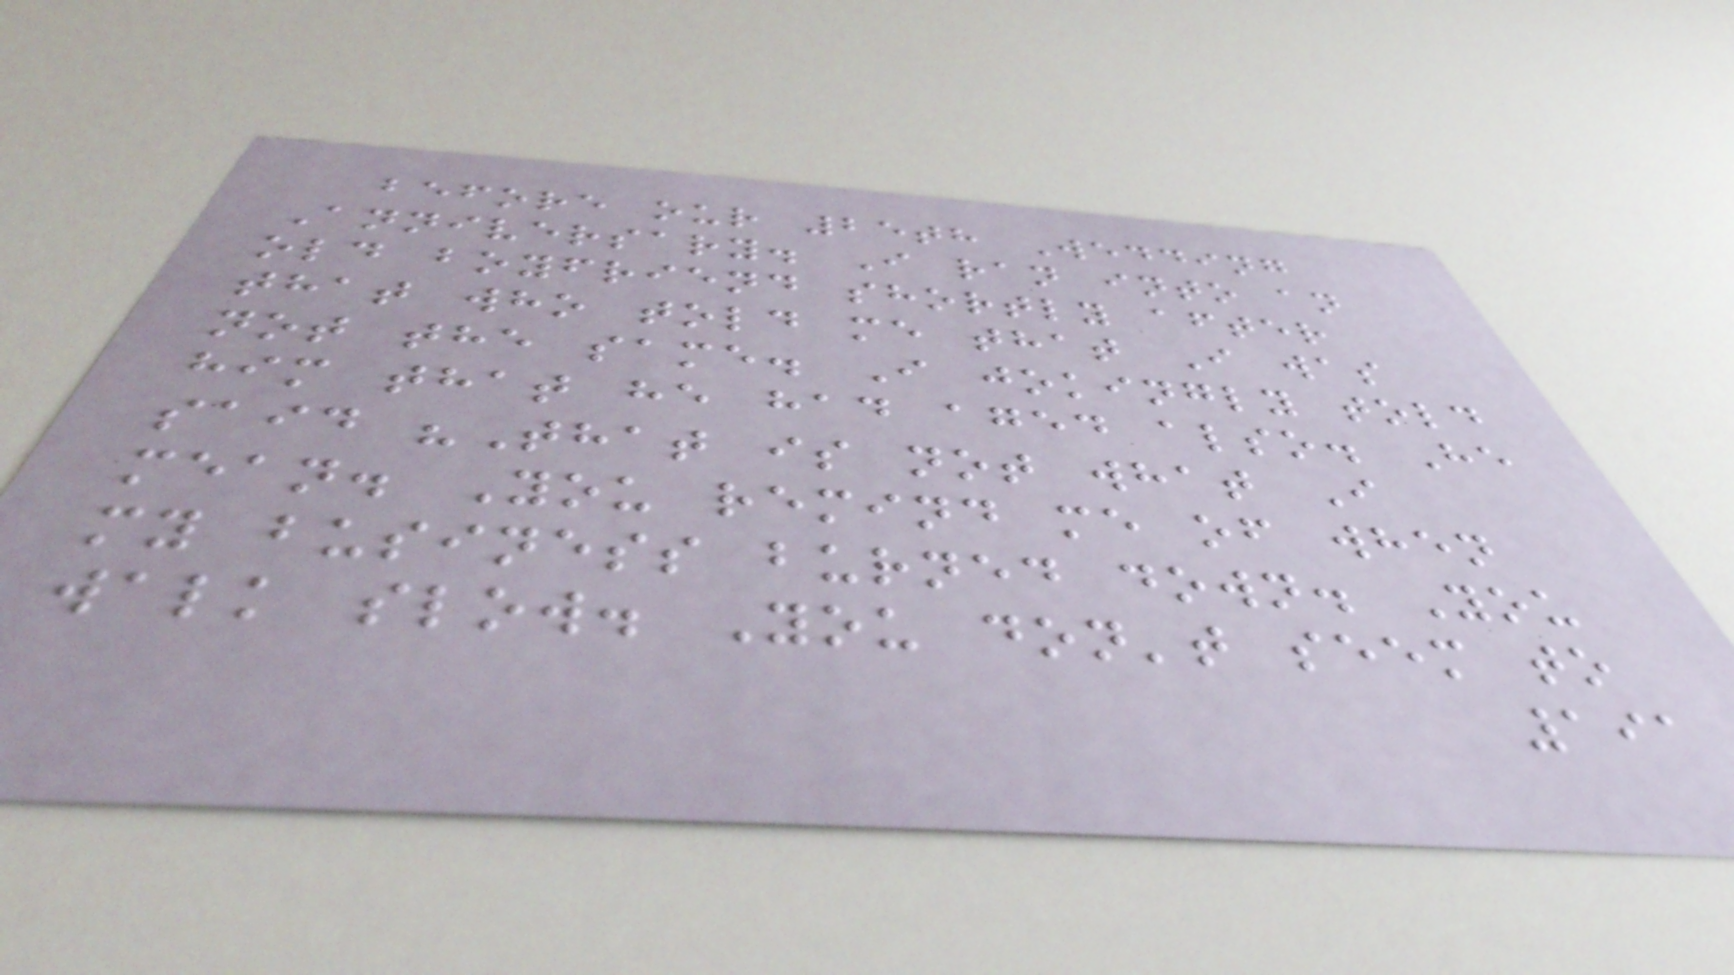before our 25th Wedding
Anniversary. I ran into an
old boyfriend shortly after
that who told me that I was
not the same. I jokingly told
him that he had aged also. He
said "That is not what I
mean. You remind me of when
my business burned down. You
walk slow. You don't seem to
191
